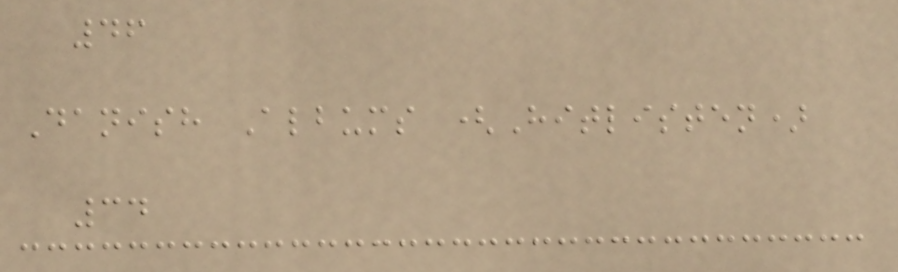46
Danish Albums (Hitlisten)
34
